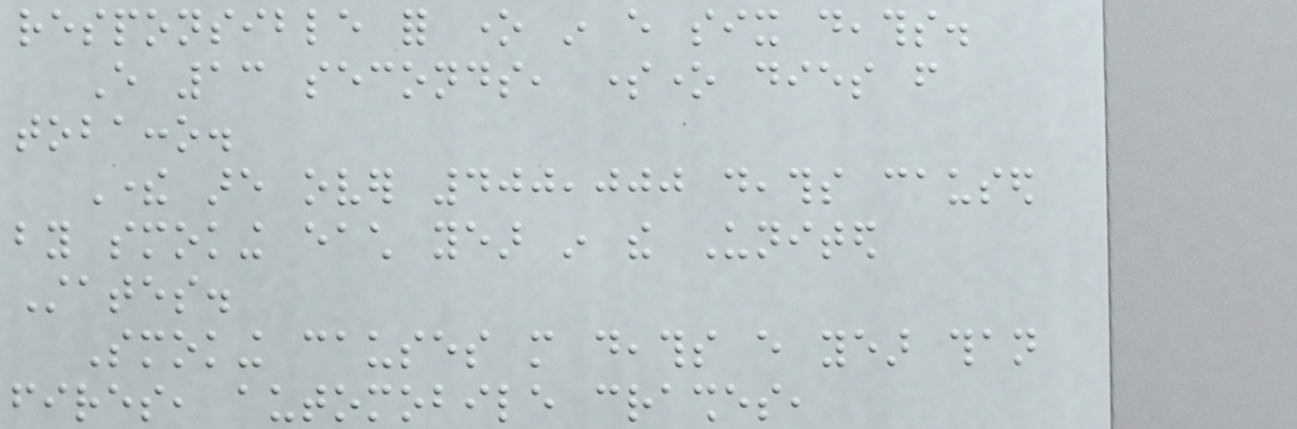responsible for one in every six deaths.
Every 13 seconds, someone dies from
tobacco.
There are over 400,000 deaths caused
by smoking each year in the United
States.
Smoking causes more deaths every year than
fires, automobile crashes,
